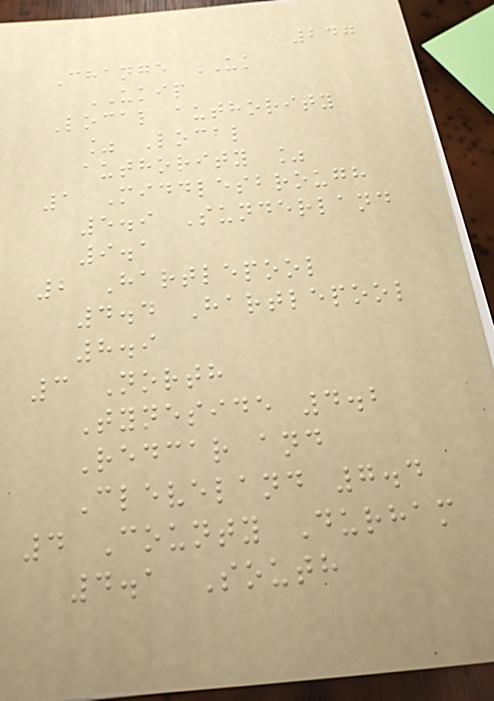247
Change UK
UKIP
Local authority
% Local
authority %
1 Middlesbrough
5.9 Sunderland
9.1
2 Hartlepool
4.4 Hartlepool
8.9
3 North
Tyneside 4.2
Redcar and
Cleveland 7.4
4 County Durham
4.1 South
